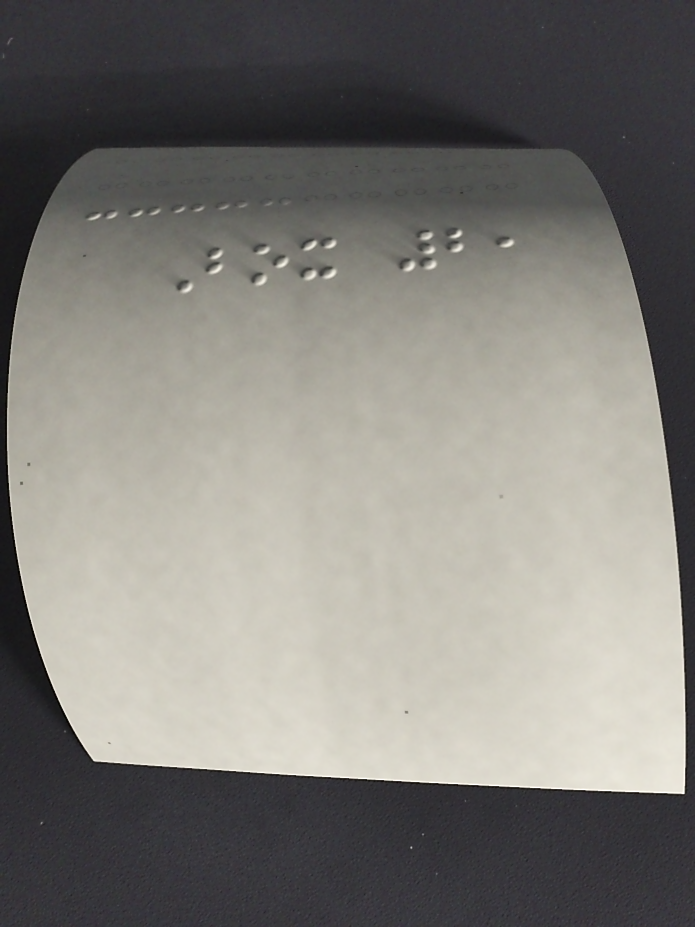Box 2,
